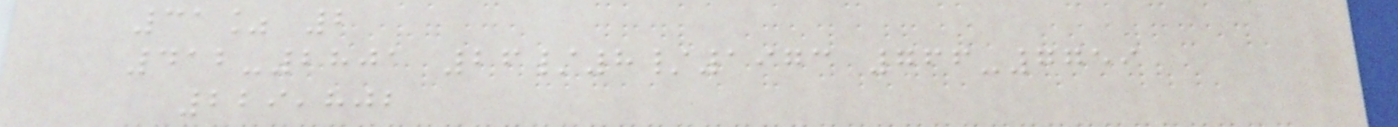31% 2
412-2801 26/8/1973 766-7759
229,802
